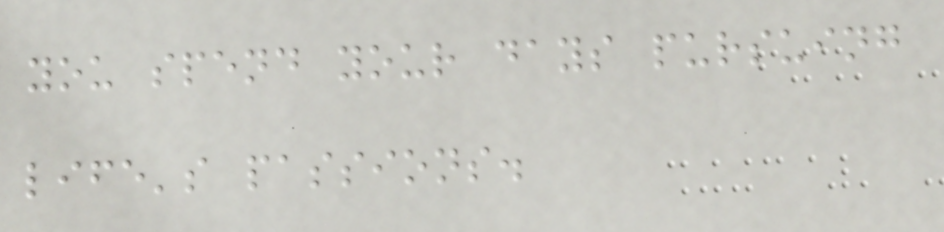you spend your days pursuing
life's passions.
